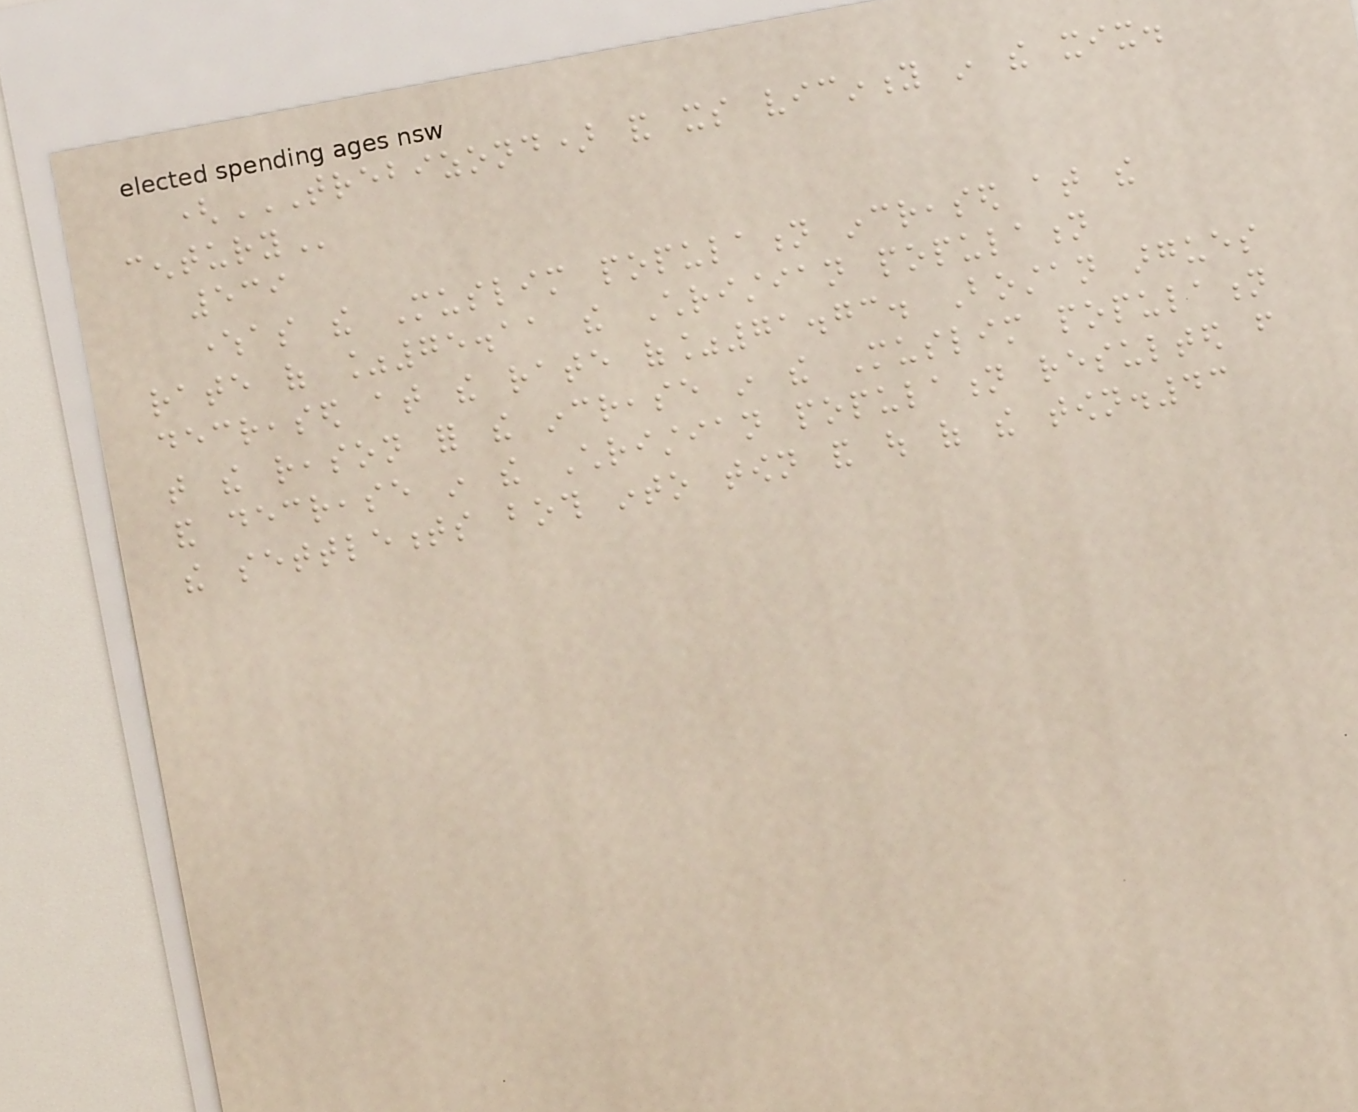(TREBIZOND) AND ITS VICINITY IN THE XIX.
CENTURY
539
whereas the Muslim population increased at the
rate of %75.11 the Christian population
decreased at the rate of%71.73. Bostan argues
that the reason for the increase in the Muslim population
and decrease in the Christian population resulted from
the settlements both into town and out of the town.43
